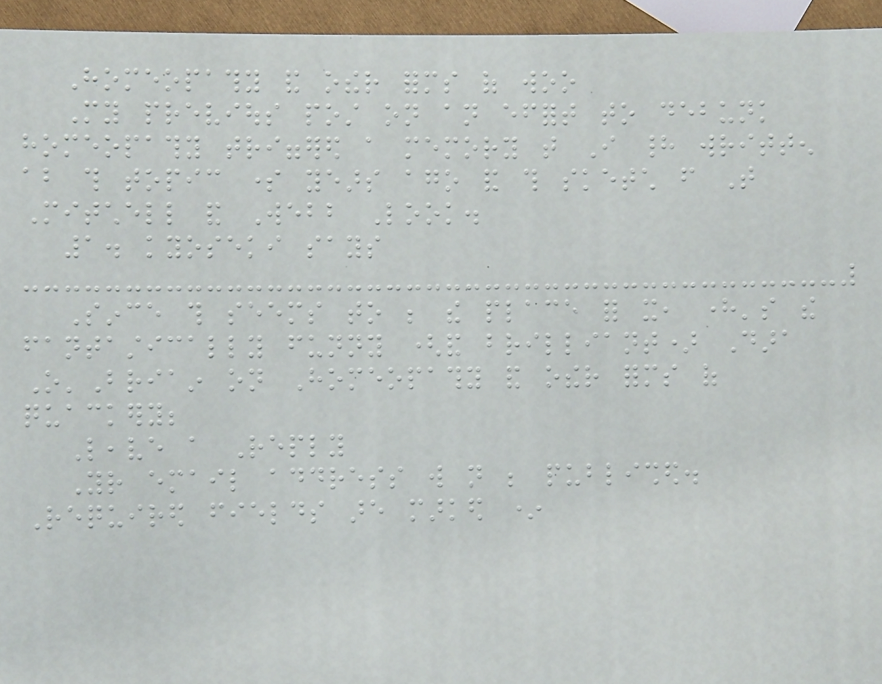Homeopathy and other forms of woo
My previous post on an effort to debunk
homeopathy triggered a memory that I had written
about this topic some years ago and this sketch from That
Mitchell and Webb Look.
1. kyoseki says
Since this seems to be the place for it, here's the
fantastically funny (and brilliant) Dara
O'Briain on Homeopathy and other forms of
quackery;
Leave a Reply
Your email address will not be published.
Required fields are marked *
